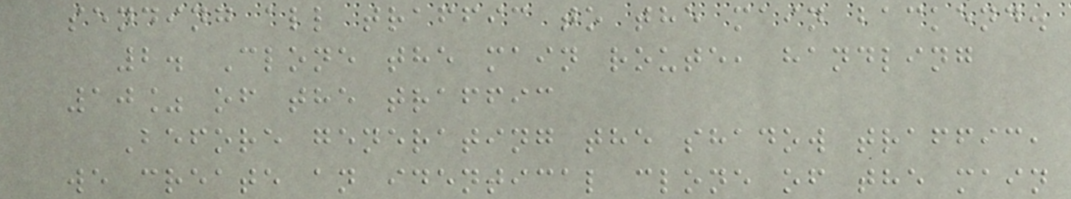sending all traffic to the main backend.
2. Clone the main route, handling
10% of the traffic
Before generating the shadow traffic,
we create an identical clone of the main
